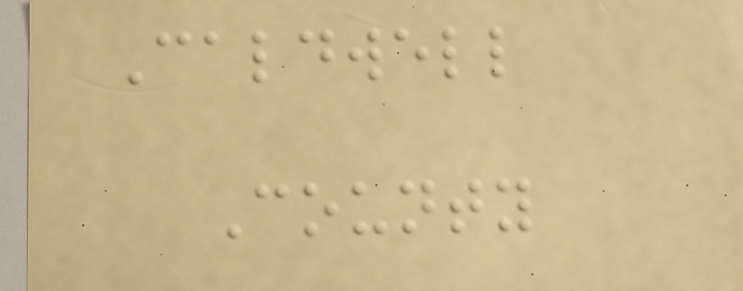Caldwell
County
